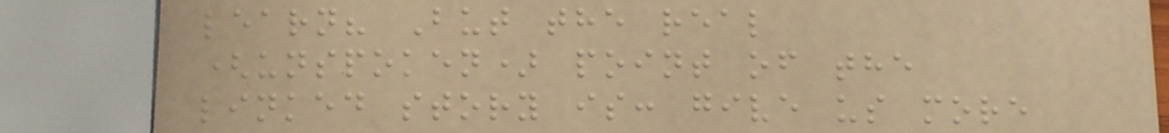learn? But the real
(unspoken) point of the
linked story is: give us more
